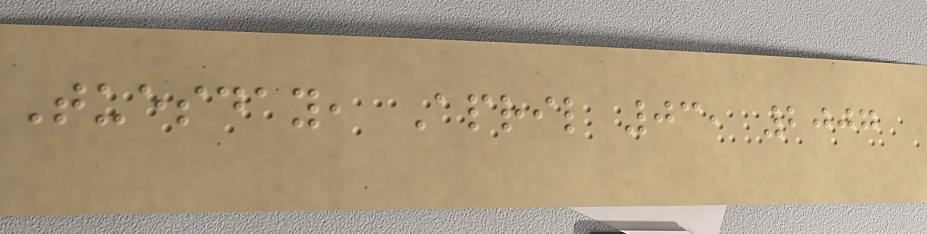Tuesday, April 03, 2007
